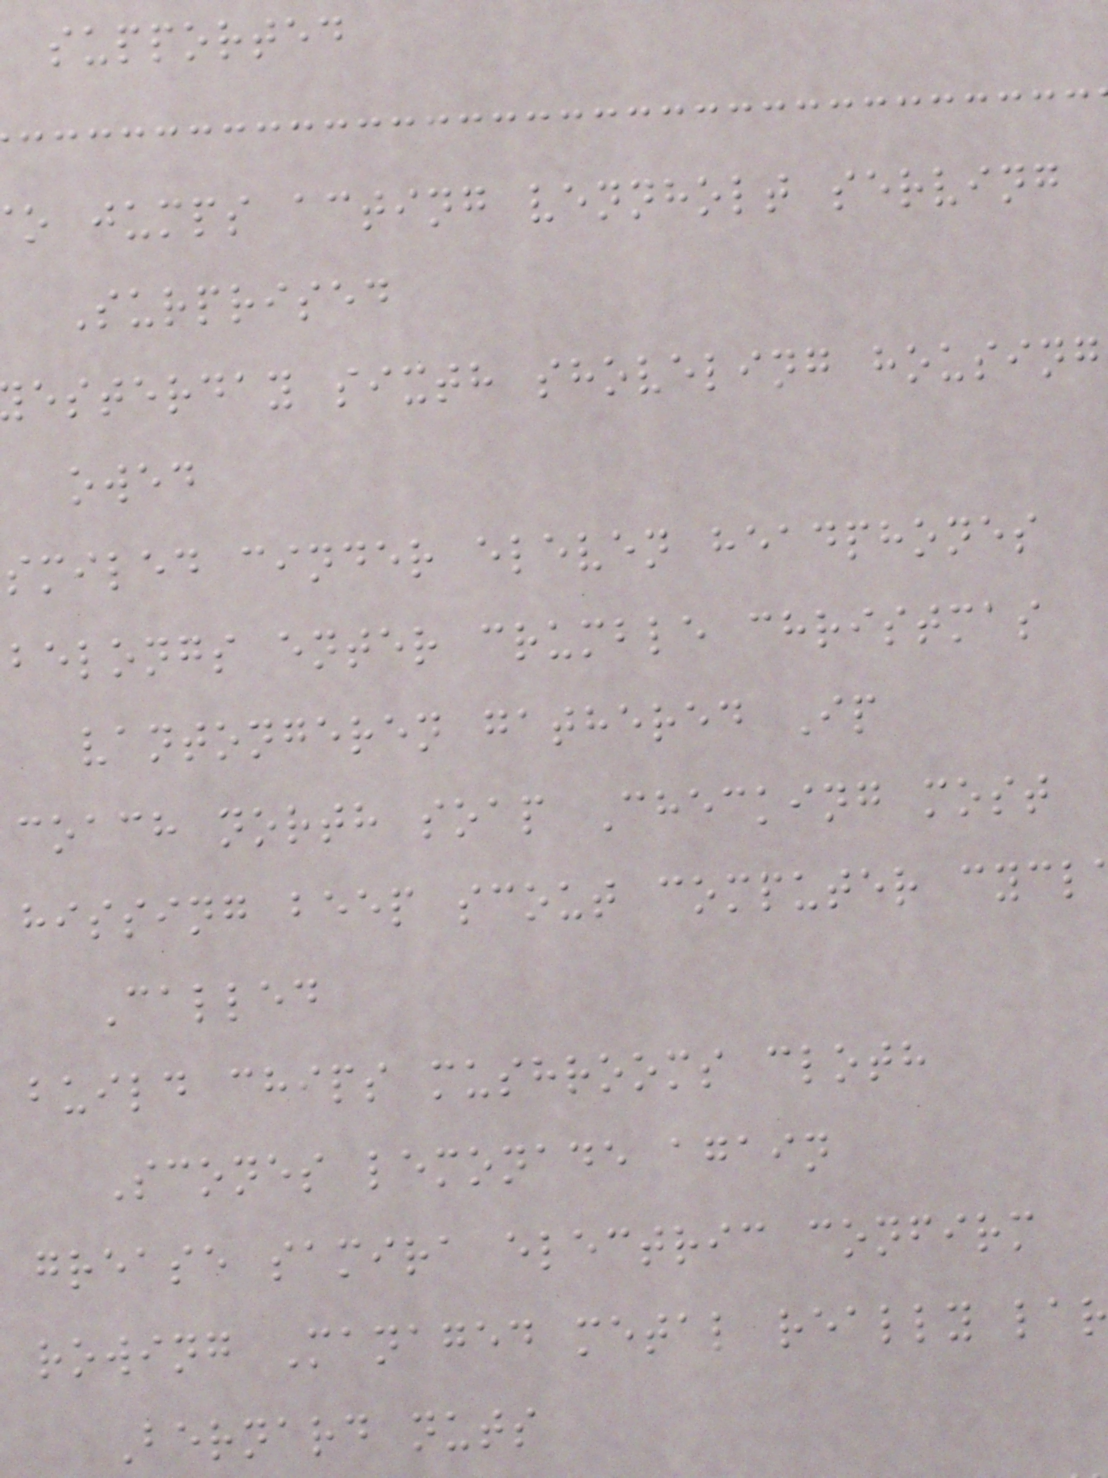supported
o jumps acting vennholt serving
Surprised
esterday sixth shoveling housing
owed
smiled cinder eleven headphones
belongs enter crumble christmas
vantongeren gathered Ip
coach north soap Checking most
hissing beep scout computer cycl
Called
build chips mushrooms cloth
Scones lemonade again
grease samira electric confirm
rowing Managed metal really lar
Bernard nuts
